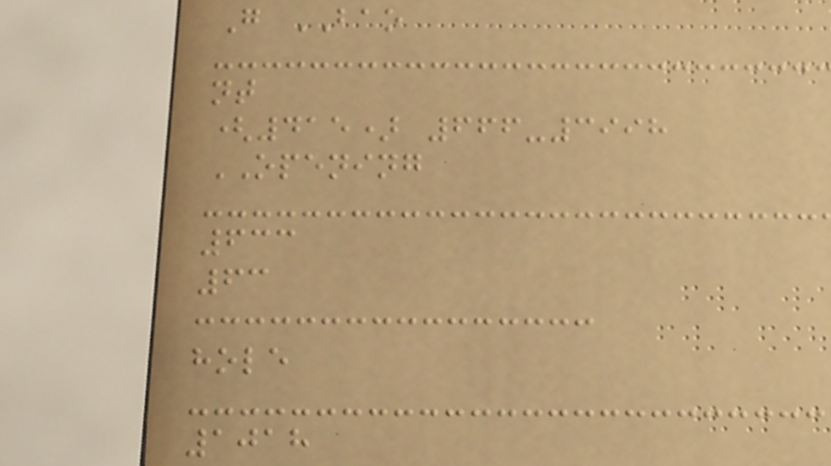G BAO
nt
(415) 666-3998
OPENING
633
63
hole
1018
